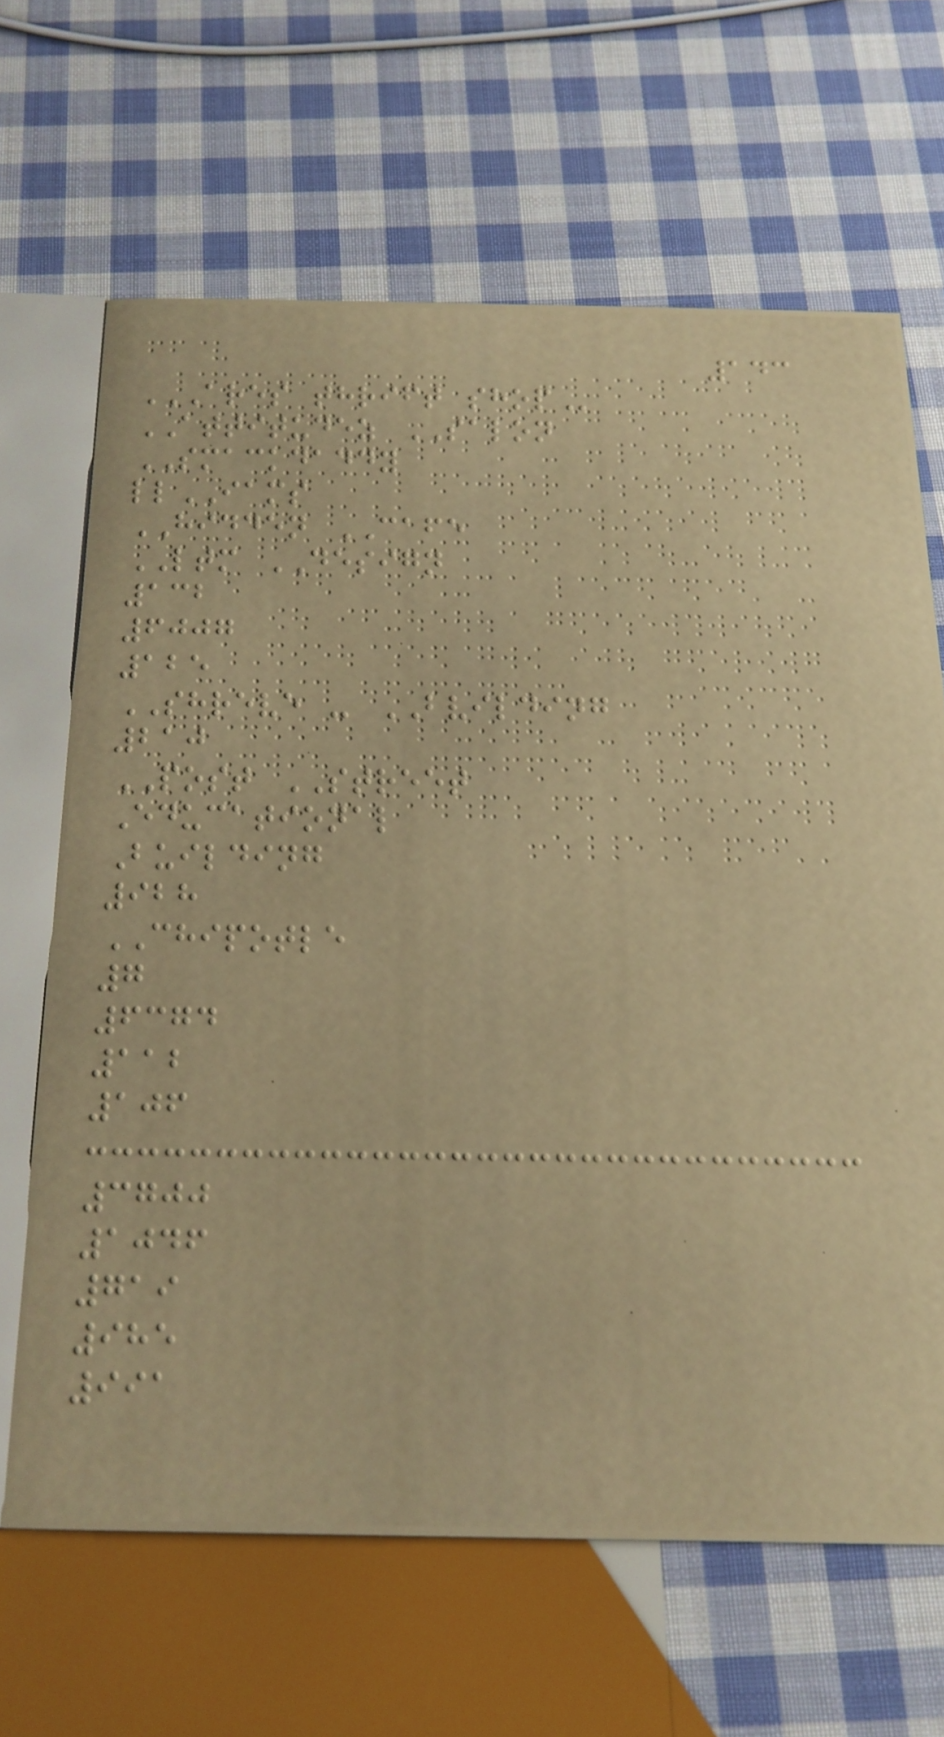143
ARES THRIFT SHOP
ATTITUDEZ SALON
SMACKDADDY
llIAMS
HIDDEN CAFE
LTM DESIGN
132
6007
125
SHREVE - BVILDING
210
POST STREET
Educational
Building
928
CHIPOTLE
7
6374
112
106
3700
1046
719
985
991
